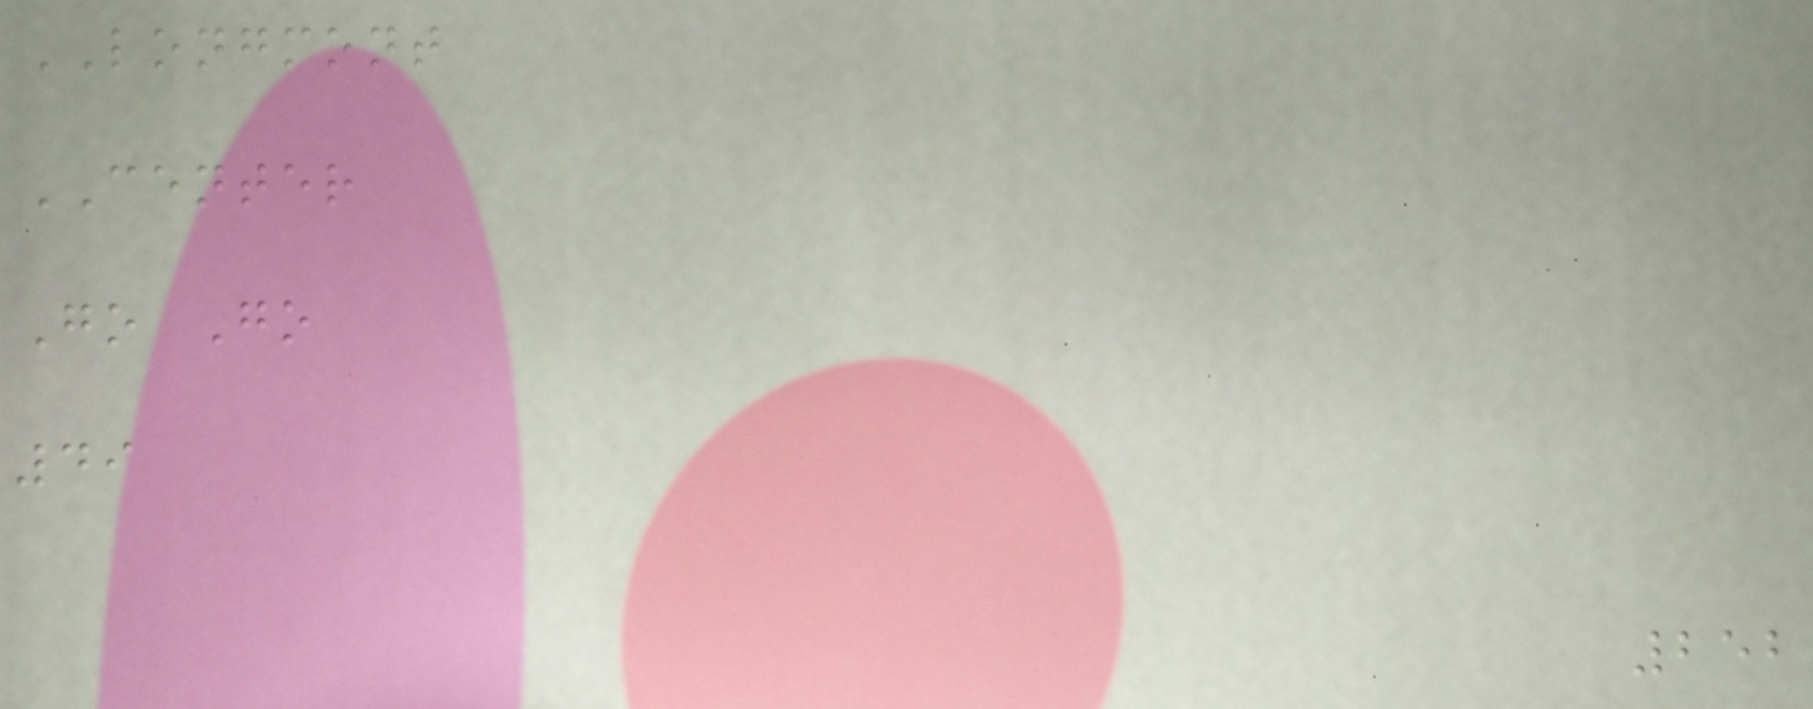LONGMONT
CENTER
Go Go
49
252
